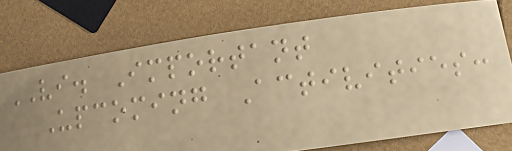VI. Important
Upcoming Activities:
